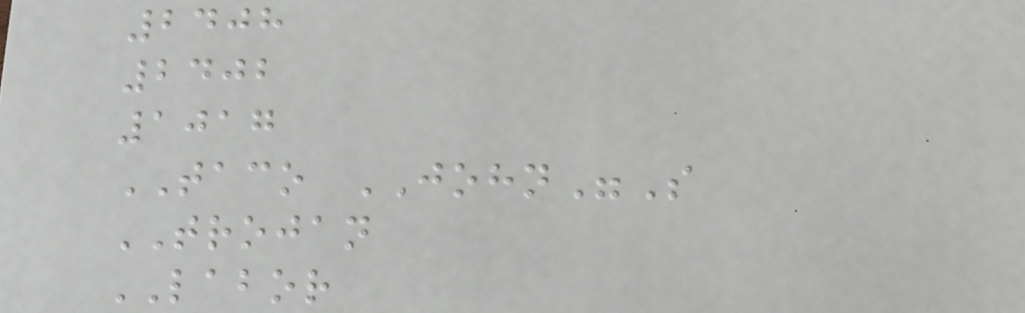2408
2402
1017
TACO JOHN"S
TROJAN
LABOR
